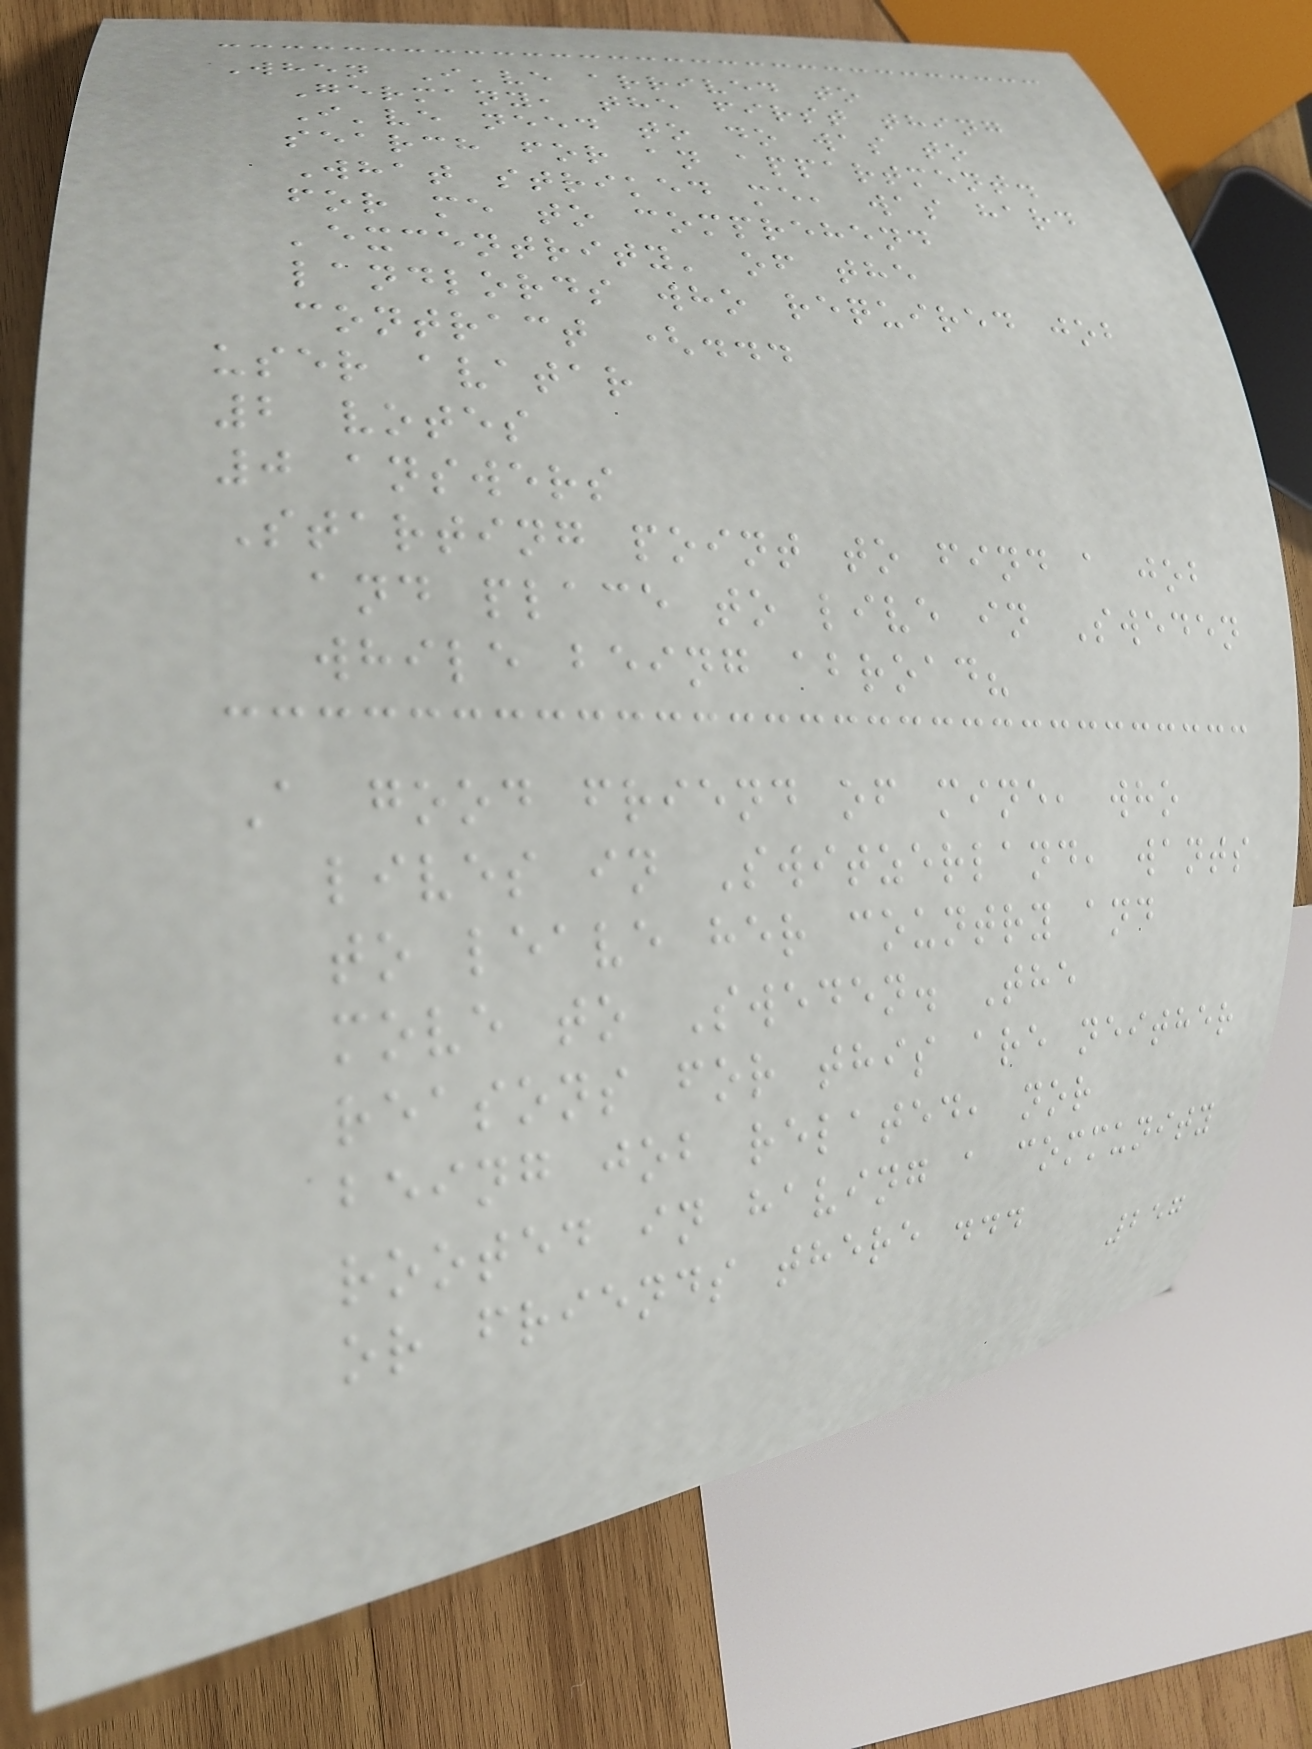When I've arrived to
Germany, the first thing
I've need to do was to
search for an appartment.
What striked me, was hard
for me to comprehend
'excentrity' of the
landlords who required job
contract (...
user avatar
2 votes
0 answers
Starting point to find a job
and place to live in Sweden
while being abroad?
A good friend of mine, who
lives in Switzerland, wants
to leave her country and
move to Sweden. The
reasons for this are neither
being job related, nor
rooted in having a community
or friends there ...
257
